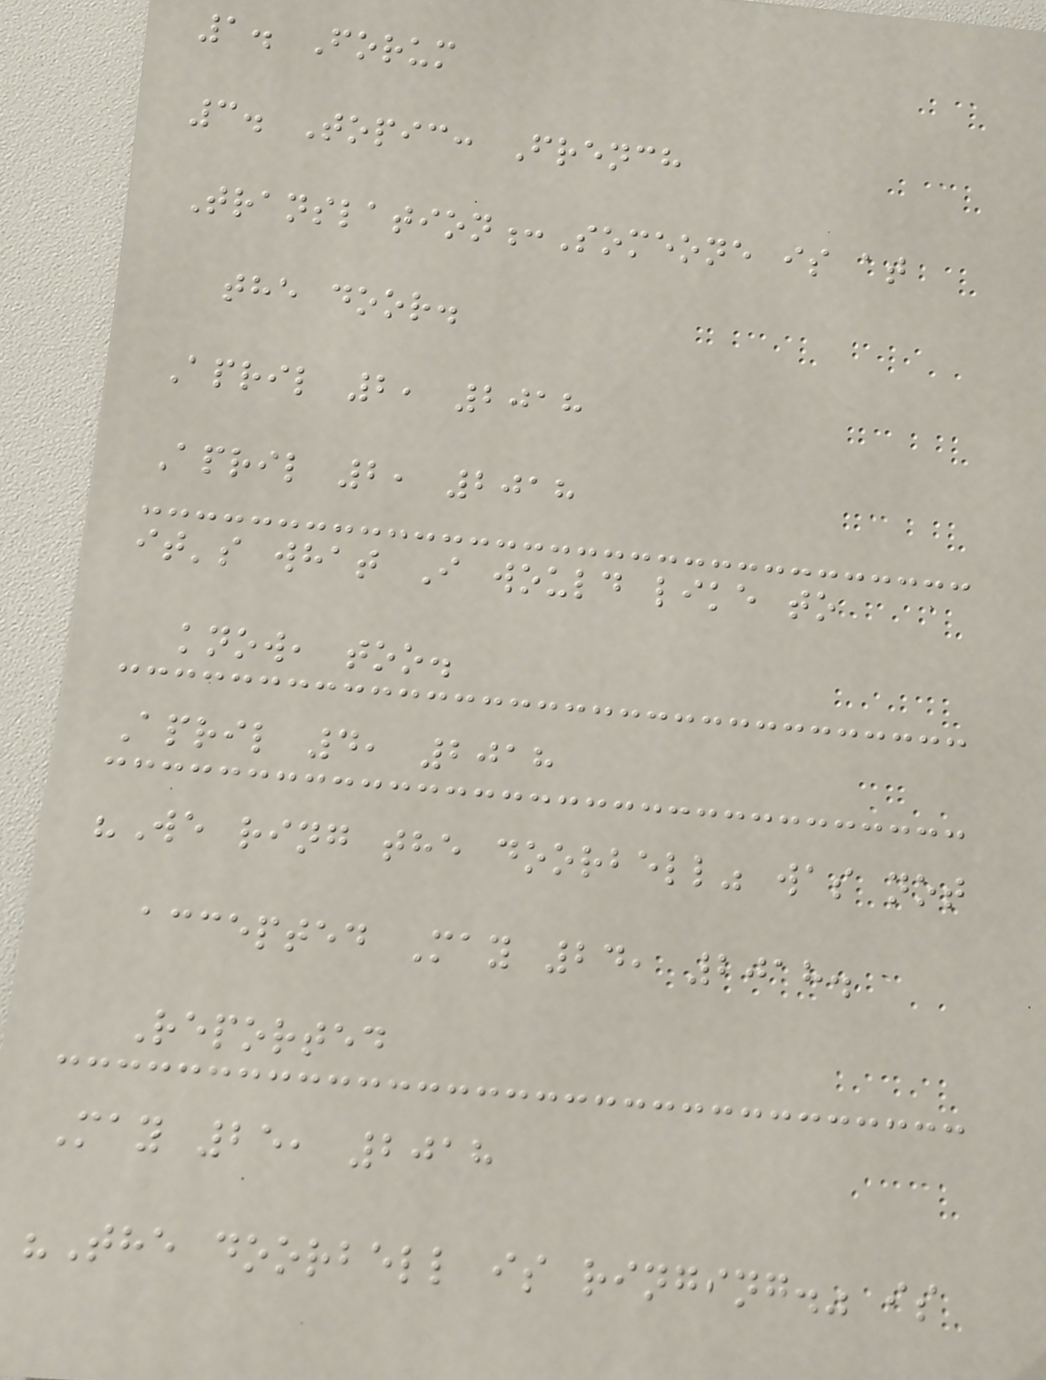1. Forum
3. Topic: French
Translation:Someone is at
the door.
April 2, 2018
April 2, 2018
it's what I would like to
know, too.
April 4, 2018
"We ring the doorbell" was not
accepted May 24, 2018.
Reported
May 25, 2018
"The doorbell is ringing." is
